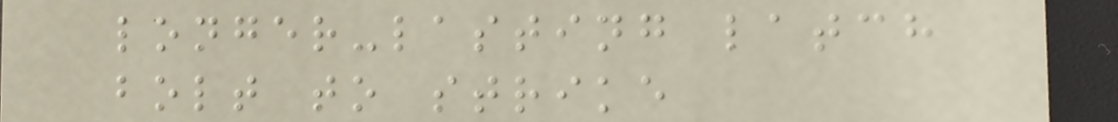longer-lasting latch
bolt to strike
